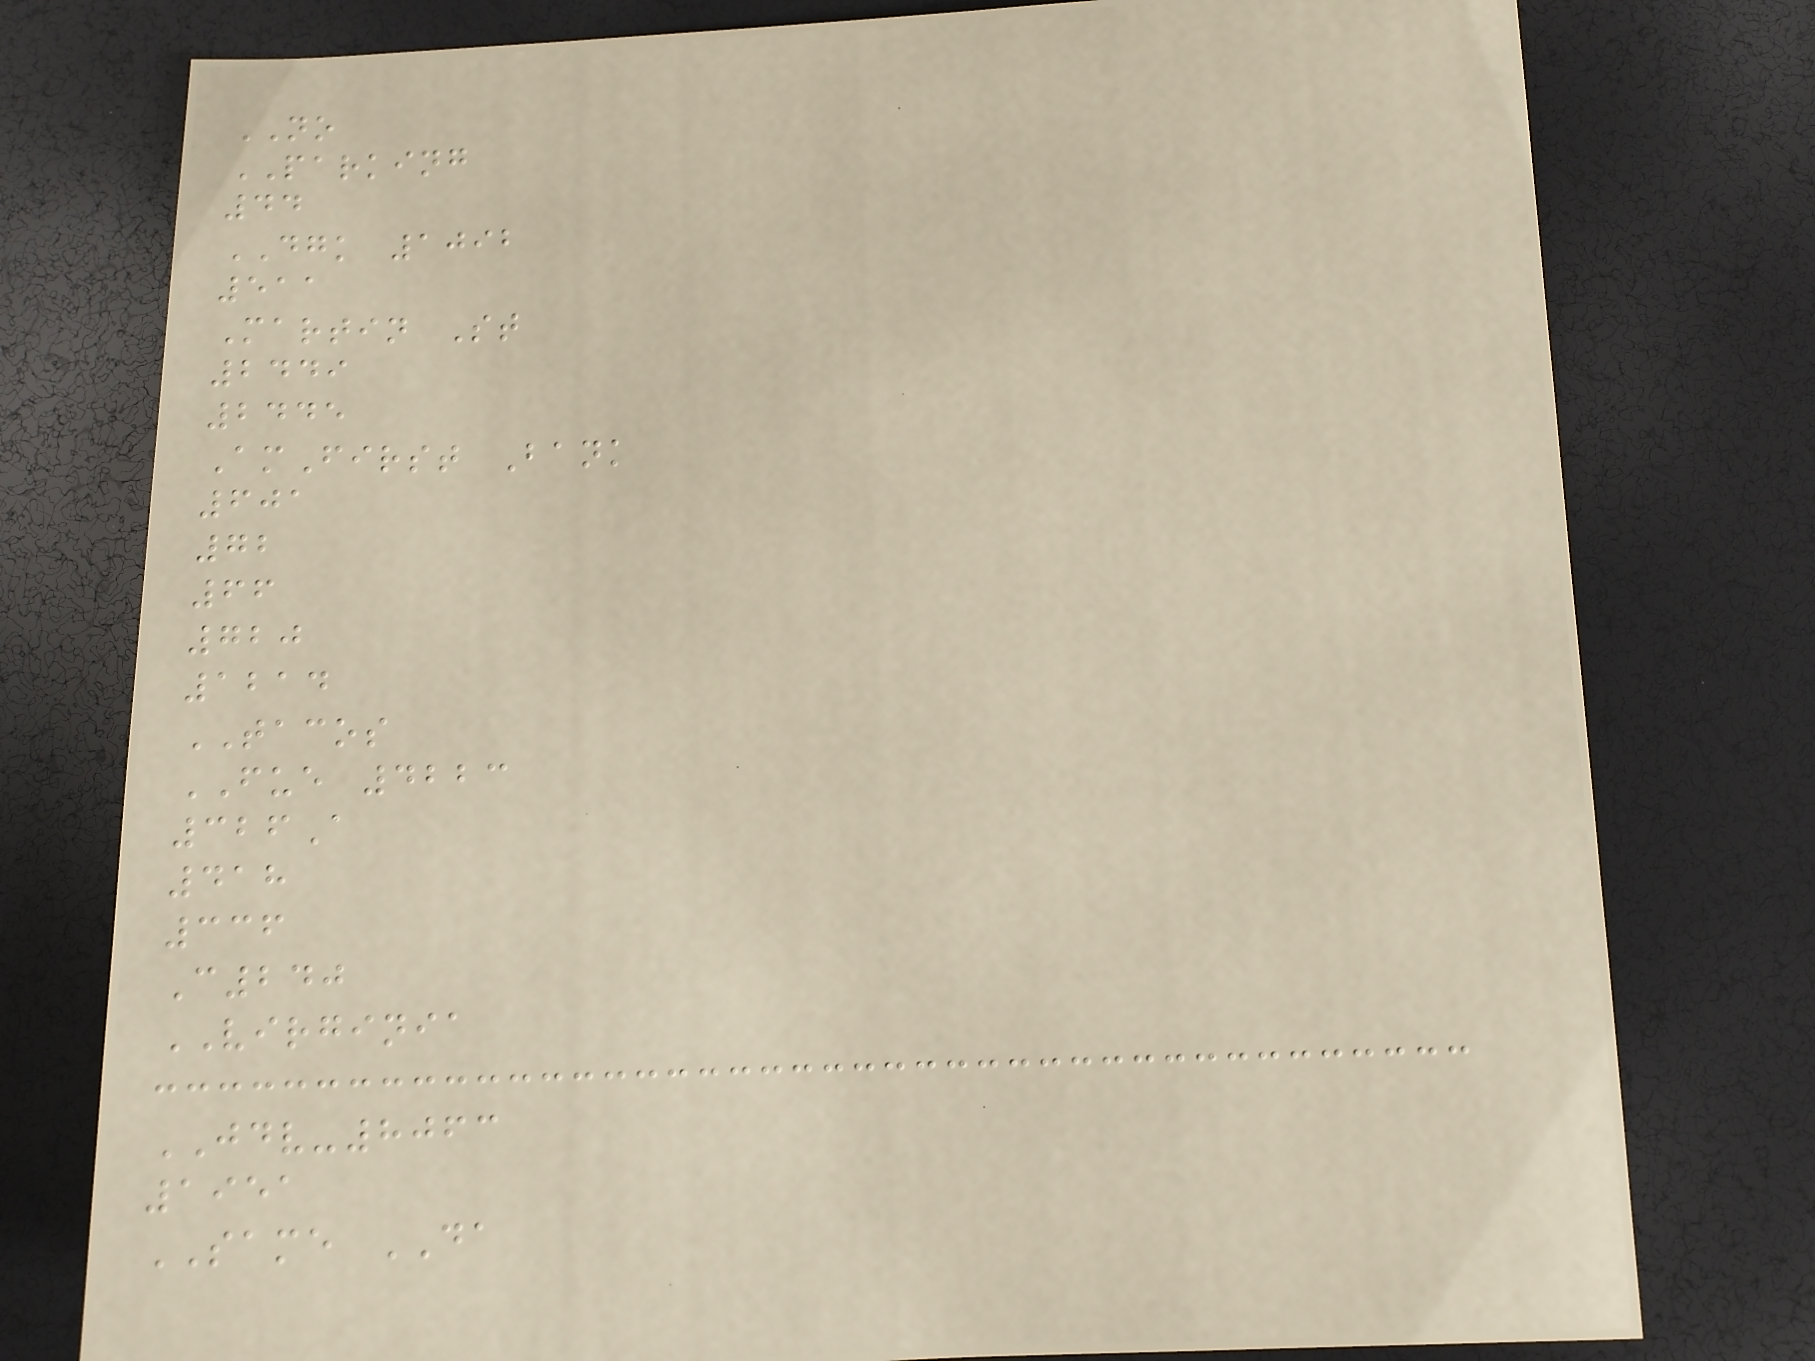NO
PARKING
44
DGK 1092
511
Martin St
2449
2445
AmFirst Bank
601
72
66
720
1214
TACOS
FUE 4223
326A
418
336
C240
VIRGINIA
JDV-8063
1951
SAME DA
